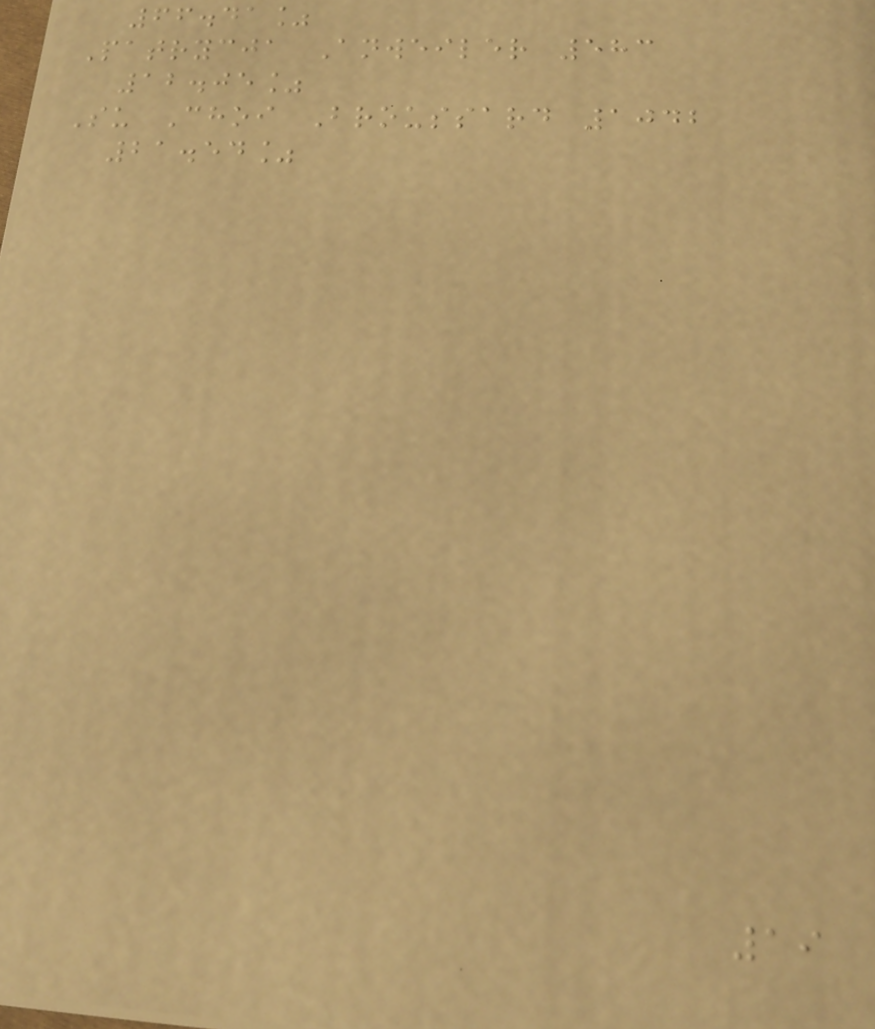66.41%
Patrycja Anweiler 583
12.05%
Su Choi Broussard 1042
21.54%
19
